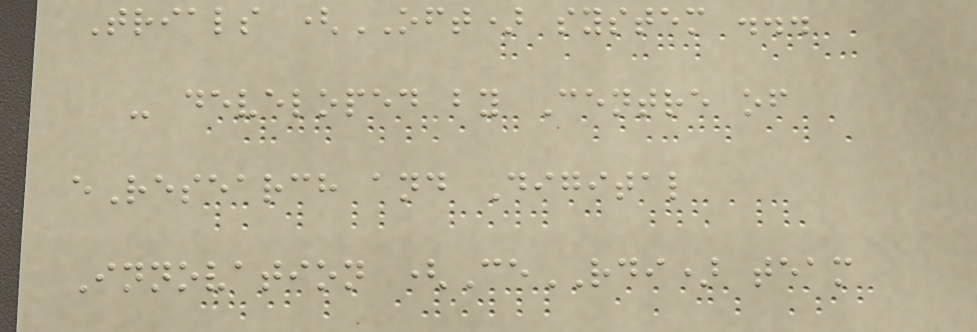Trials (OFT) system ...
- developed by Centre of
eResearch and Digital
Innovation (CeRDI) team
